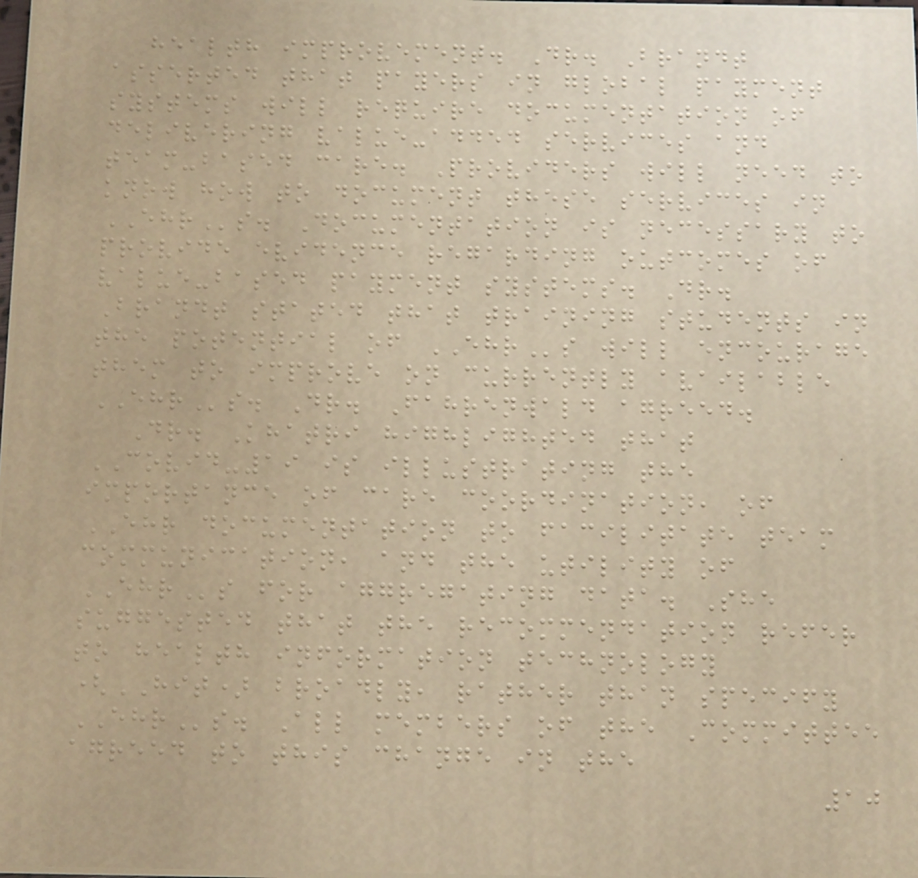health improvement. Dr. Brandt
asserted that payers in global payment
systems will require documentation of
delivering value-added services and
team-based care. Providers will need to
know how to document these services in
EHRs. Documentation is necessary to
provide evidence regarding outcomes of
value-based payment systems. Dr.
Brandt stated that training students in
the potential of EHRs will encourage
them to improve on currently available
EHRs. Dr. Fahrenwald agreed.
Dr. Khatri highlighted that
COVID-19 is illustrating the
importance of care coordination, of
EHR documentation to facilitate team
communication, and the utility of
EHRs for aggregating data. She
suggested that the recommendation refer
to health information technology
(HIT) broadly, rather than specify
EHRs. All members of the Committee
agreed to this change in the
10
